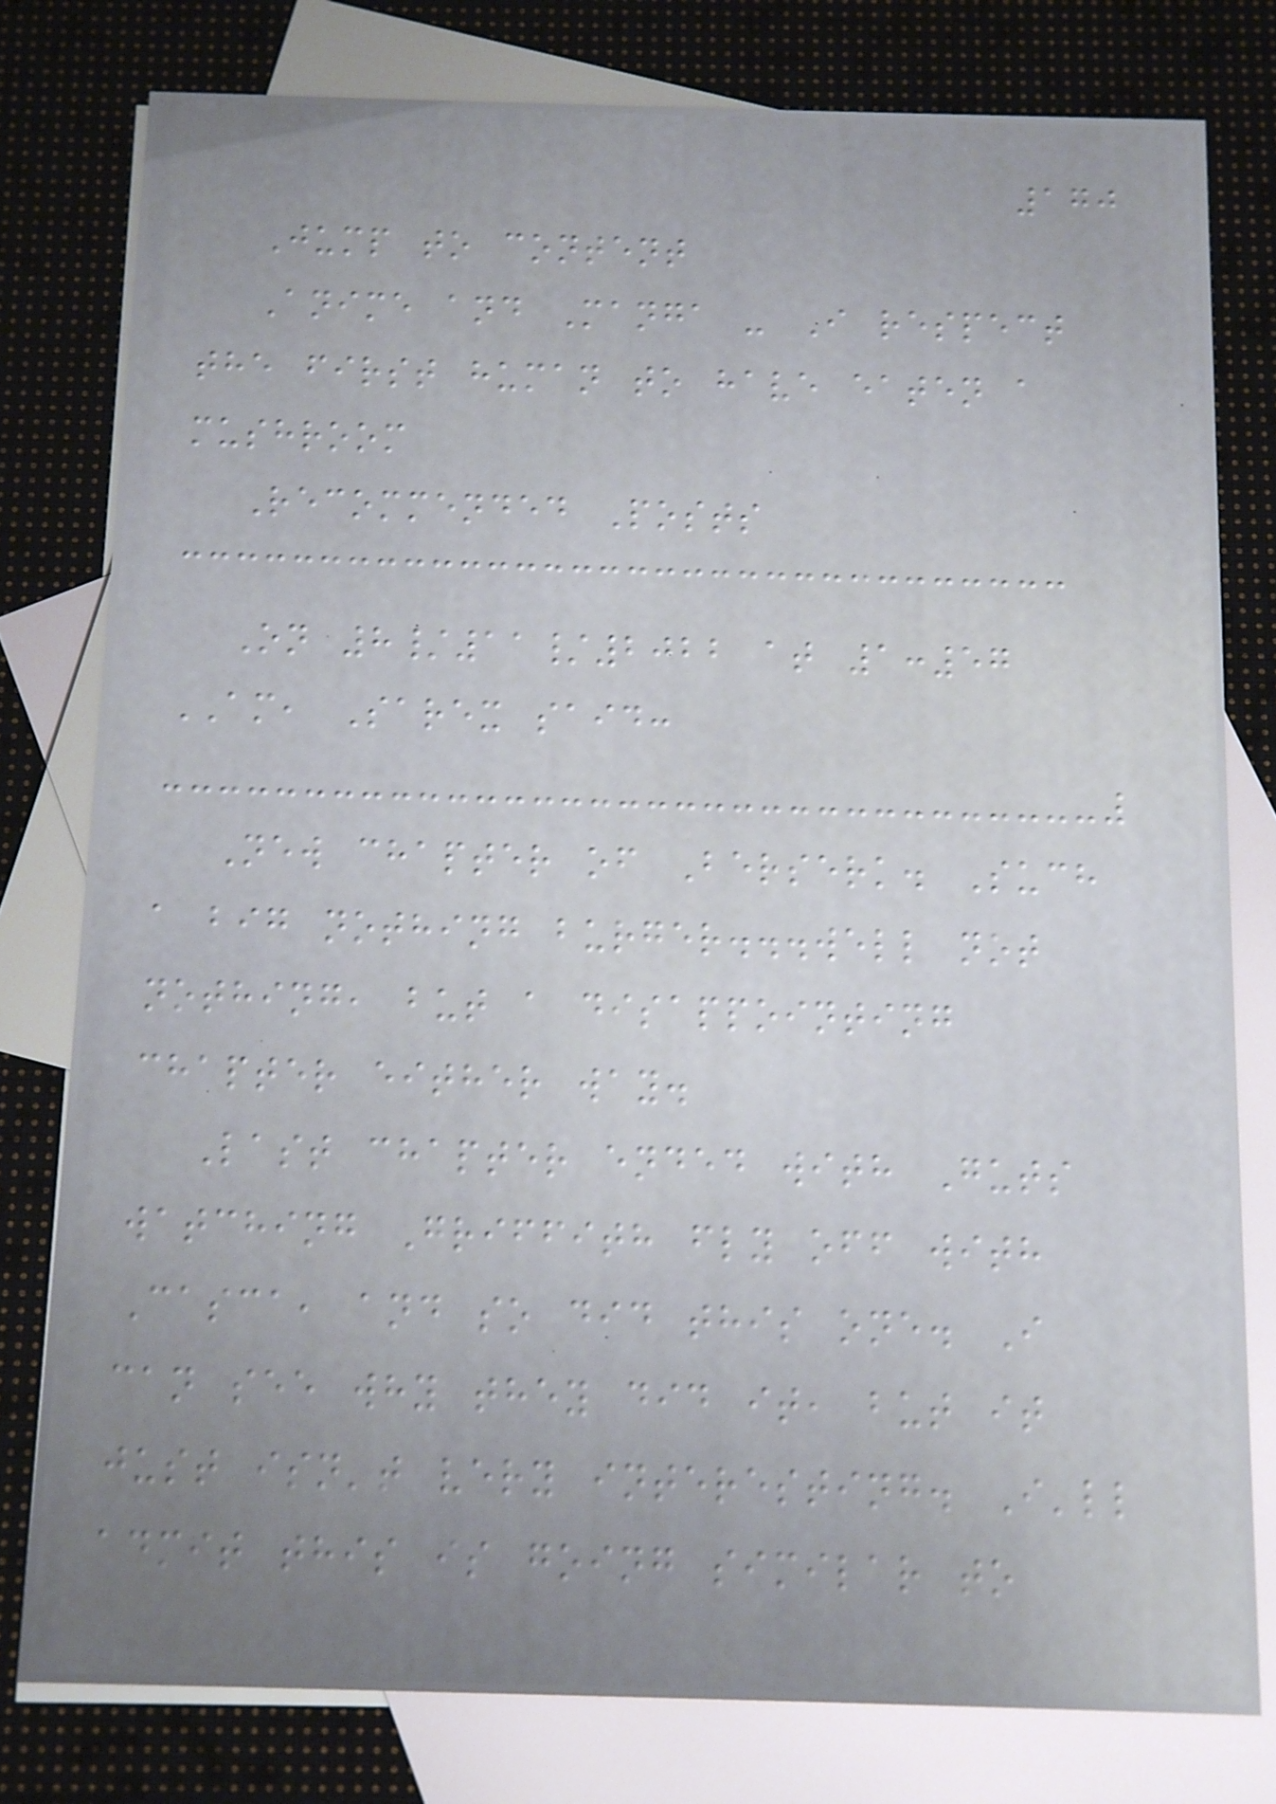170
Jump to content
Anime and Manga - I respect
the first human to have eaten a
mushroom
Recommended Posts
On 8/11/2022 at 1:57
AM, Sarex said:
New chapter of Berserk. Such
a big nothing burger...well not
nothing, but a disappointing
chapter either way.
Last chapter ended with Guts
watching Griffith fly off with
Casca, and so did this one. I
can see why they did it, but it
just isn't very interesting. I'll
admit this is going similar to
